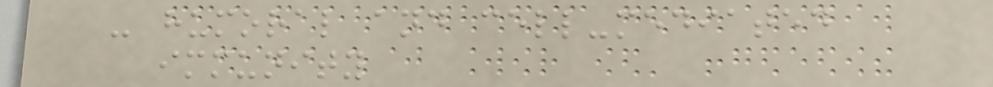- humoral and cell-mediated
immunity
